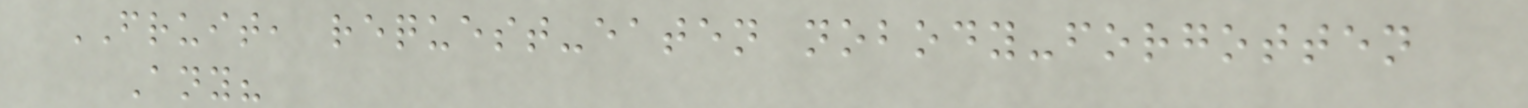FRUIT, request-eaten nobody-forgotten
Any?
